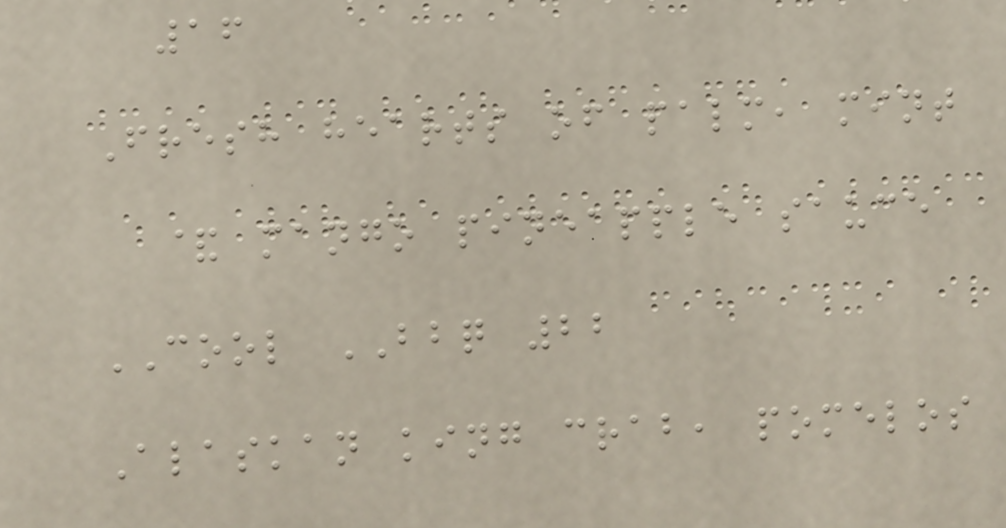16
Fresh hearts of palm, mint
& mango pineapple sauce
COOL BBQ 22
Alaskan king crab, pomelos
